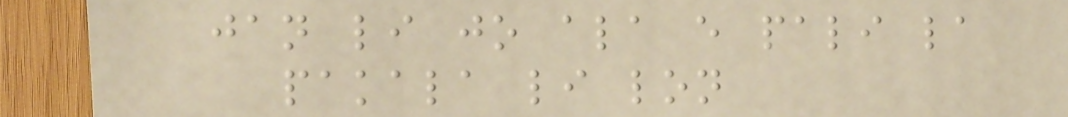jan li jo ala e pali la
pakala li lon
